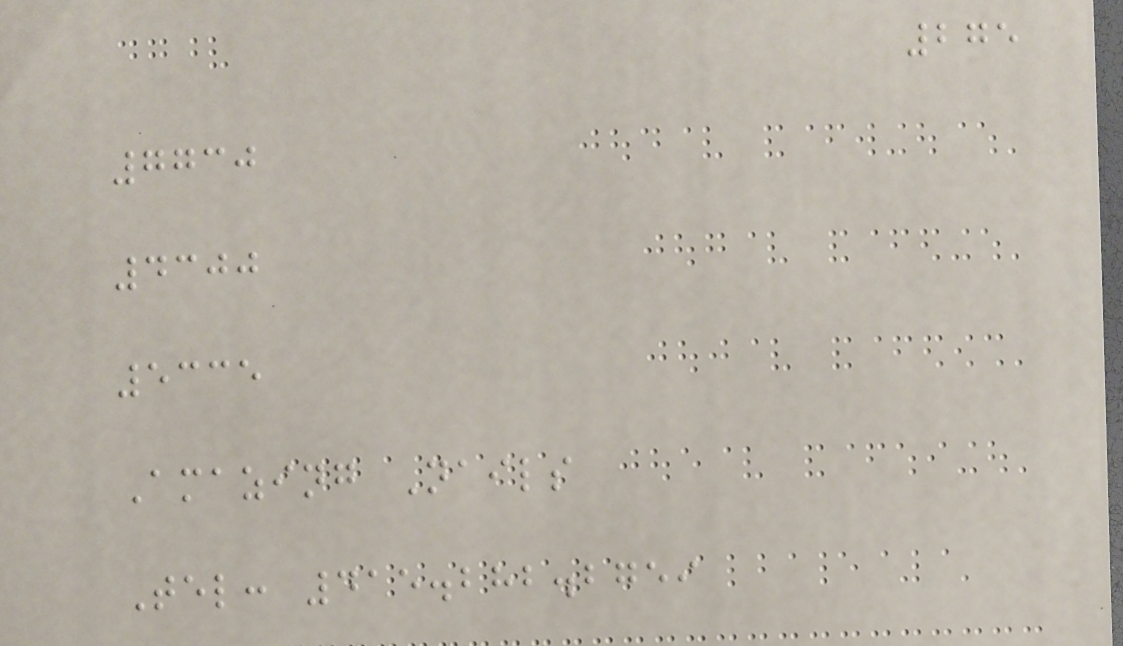275
7730
4300
5335
Amazing Nails
Tel: 415.282.2759
